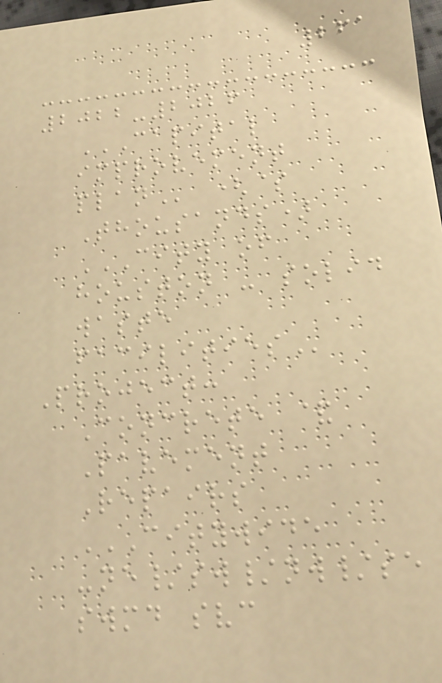261
2022-2026
CAPITAL
IMPROVEMENT
PLAN ($
Thousands)
CITY OF
HOUSTON - SOLID
WASTE
FACILITIES
Project:
Concrete &
Pavement
Repairs
CITYWIDE
-NE/SW/NW/SE
SWMD SVC
